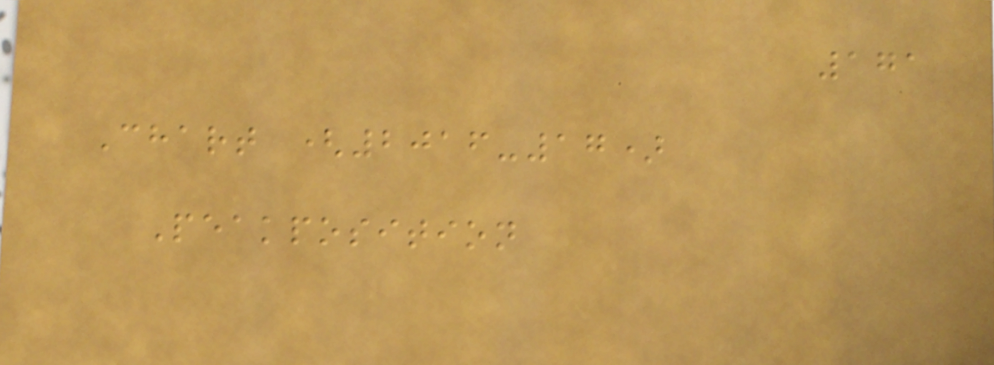171
Chart (2016-17)
Peakposition
